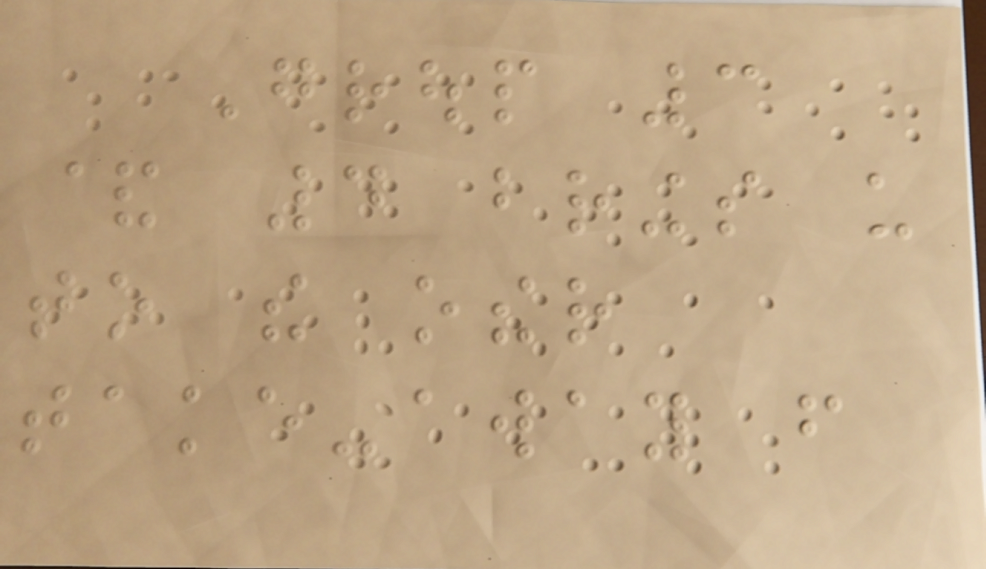Group 3
& 4 brings us
to the other
take-away from
